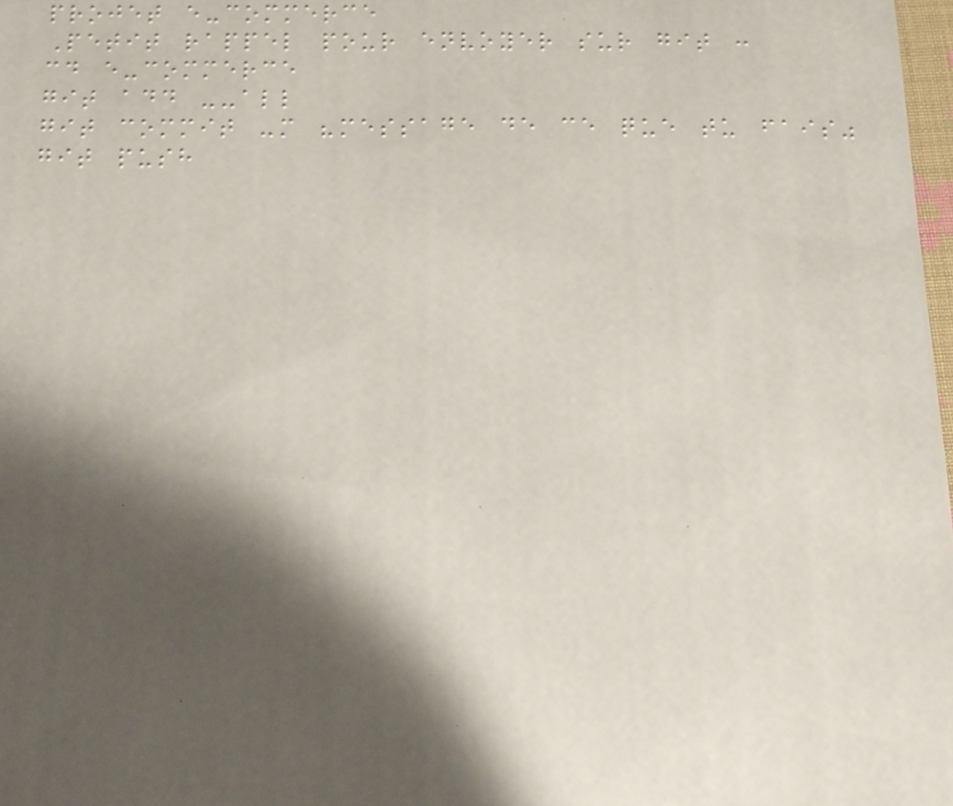projet e-commerce
Petit rappel pour envoyer sur git :
cd e-commerce
git add --all
git commit -m "message de ce que tu fais"
git push
